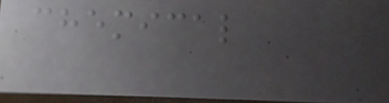chemical
